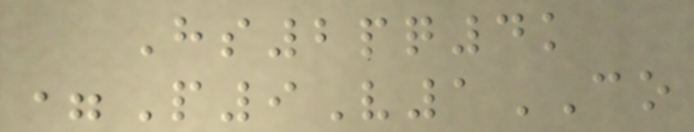Hs2pq4k
=P9V1CO
